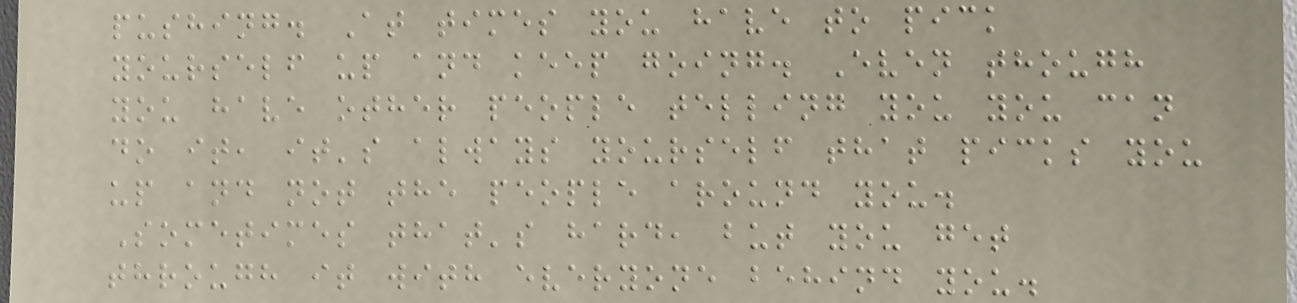pushing. At times you have to pick
yourself up and keep going. Even though
you have other people telling you you can
do it, it's always yourself that picks you
up and not the people around you.
Sometimes that's hard, but you get
through it with everyone behind you.
